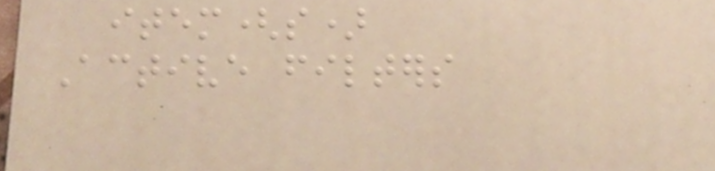item(s)
Active filters
